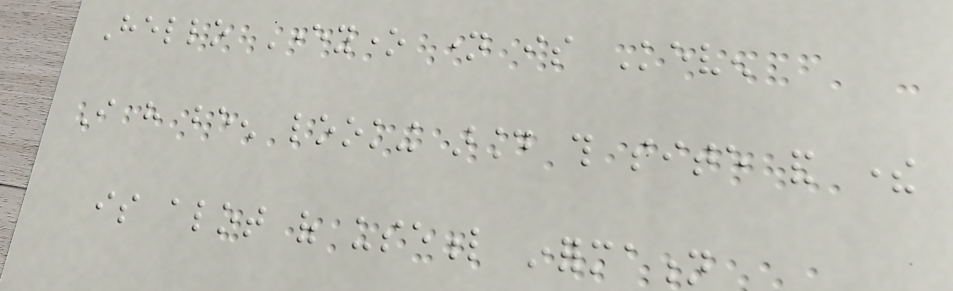Hello Everyone name is Keven
I have been looking around this site and there
is alot of useful information
